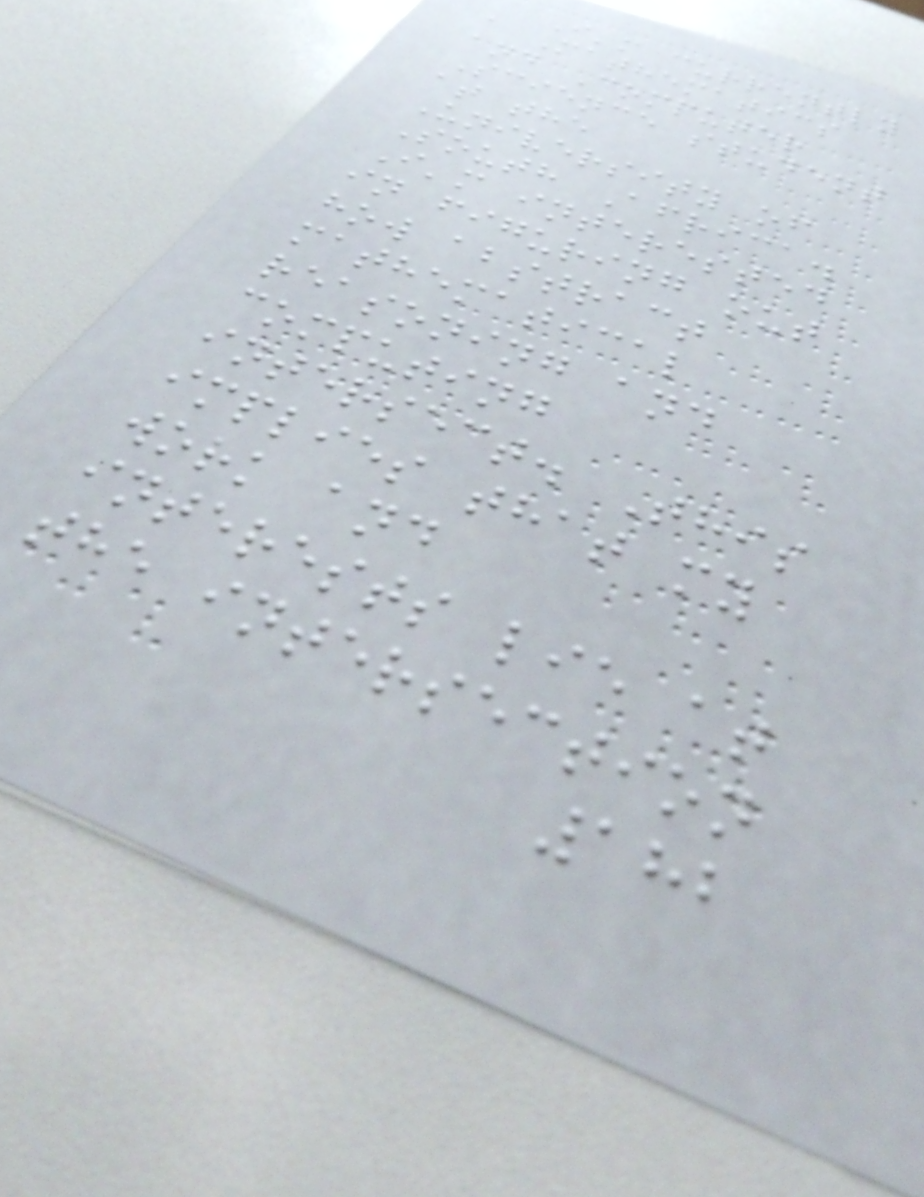I'm currently
a Mathematics
and Computer
Science student
at the
University of
South Africa.
I'm interested
in figuring out
how abstract
mathematical
reasoning and
computing
intersect. This
implies that my
work and
interests lie at
the intersection
182
